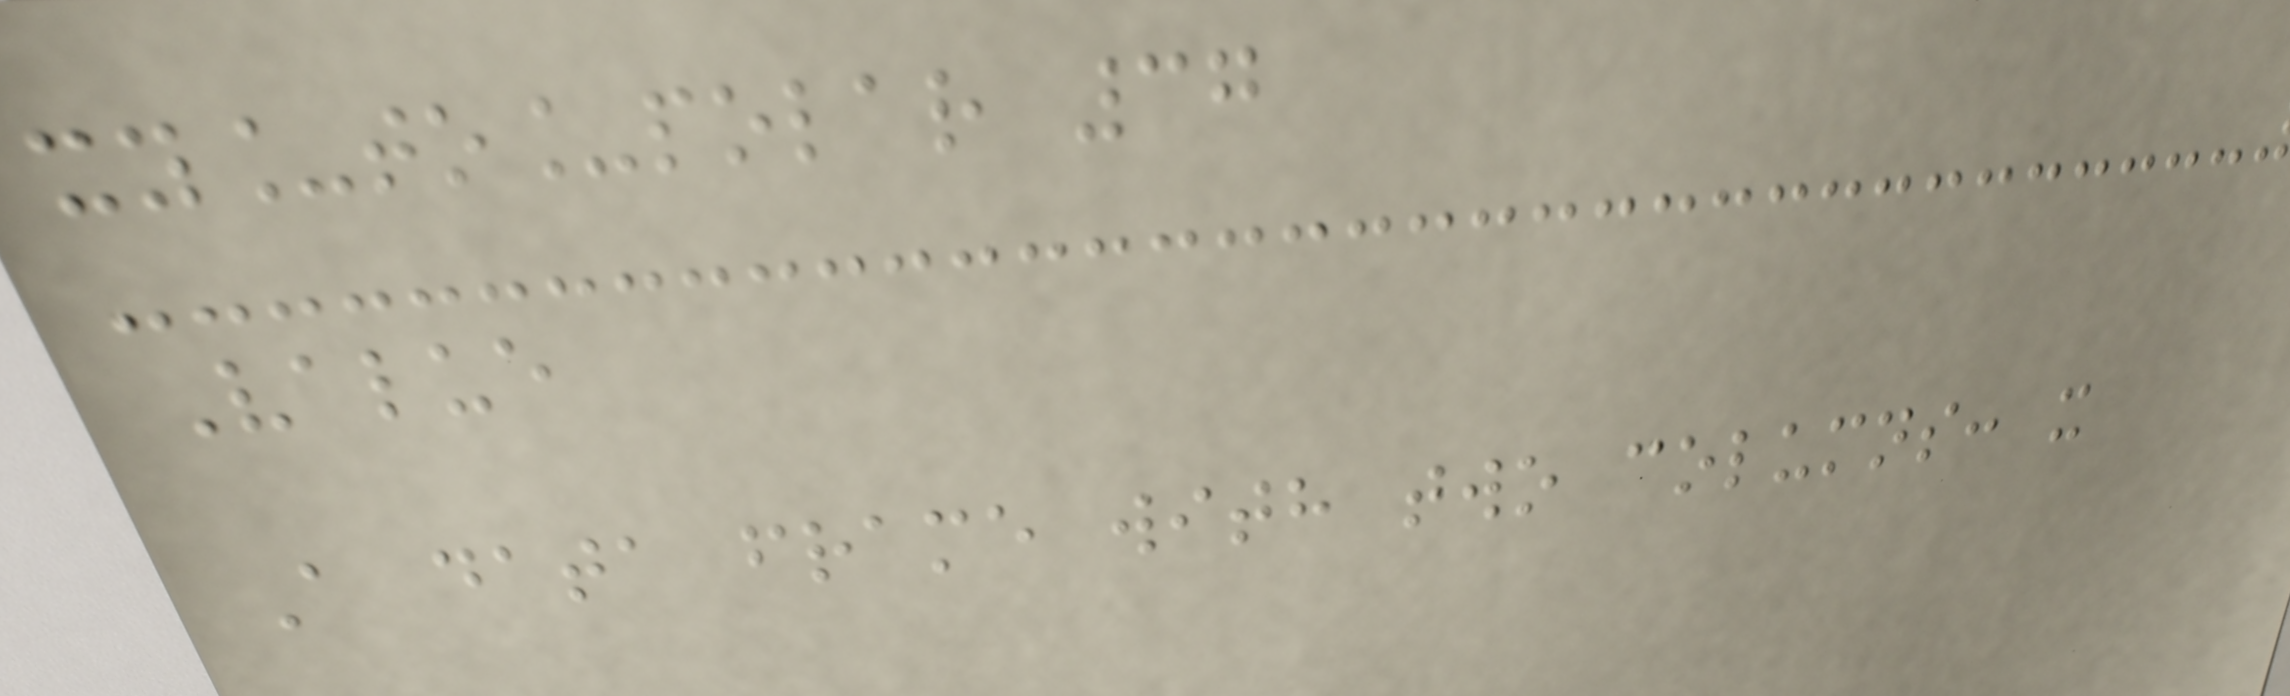xy_to_polar 37
Value
A data frame with two columns: x
